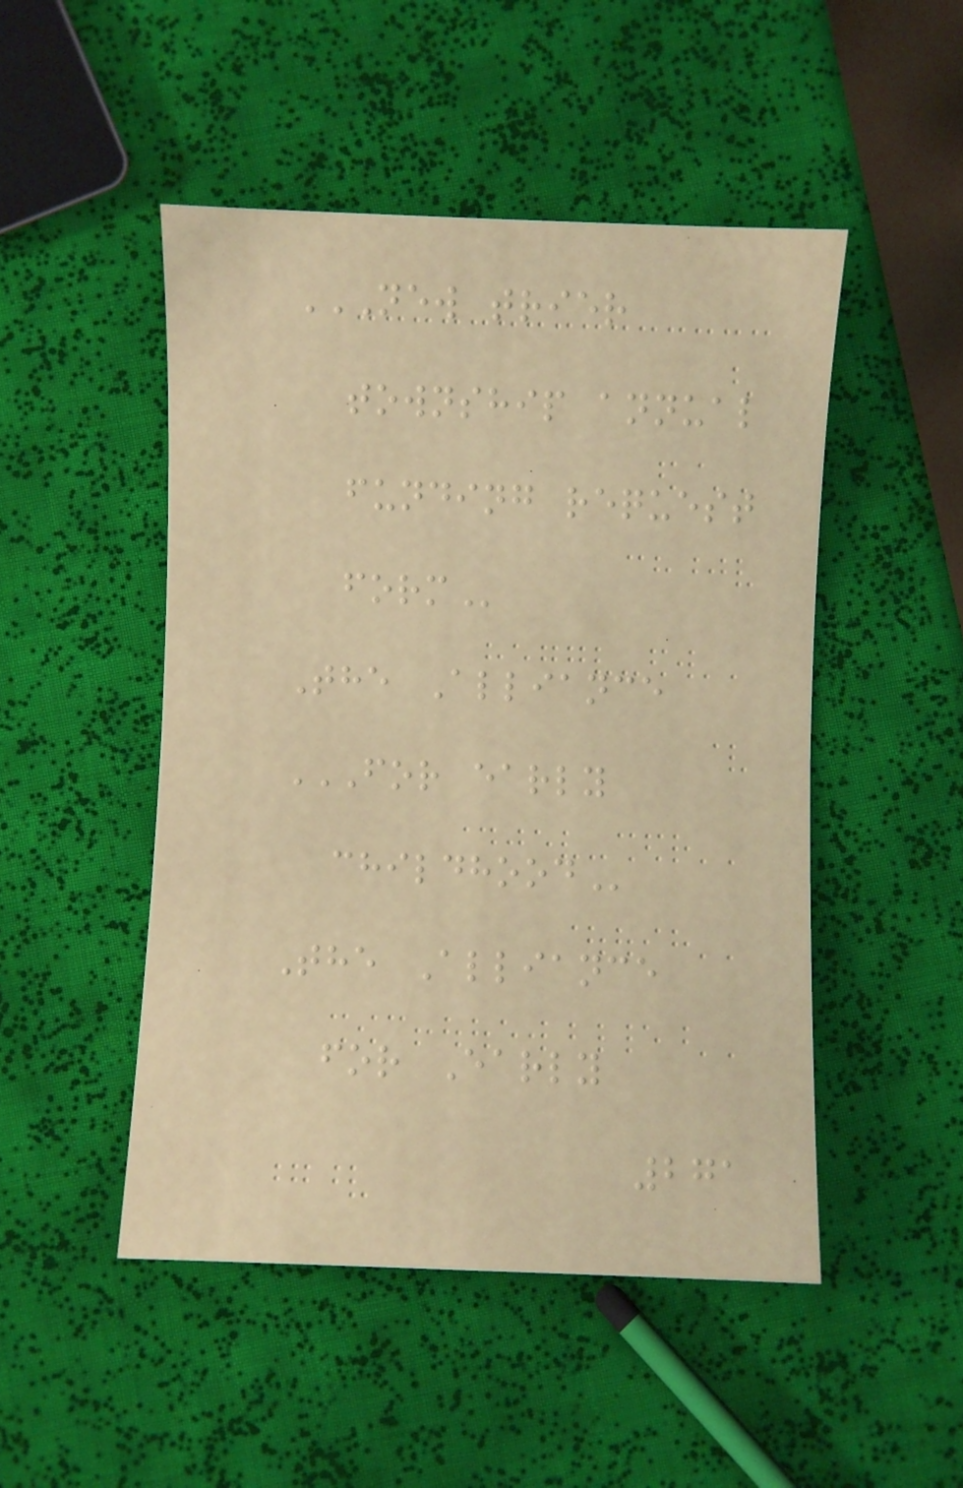NEW TRIER
TOWNSHIP ANNUAL
FUNDING REQUEST
FORM
The Alliance
FOR EARLY
CHILDHOOD
The Alliance
for Early
271
